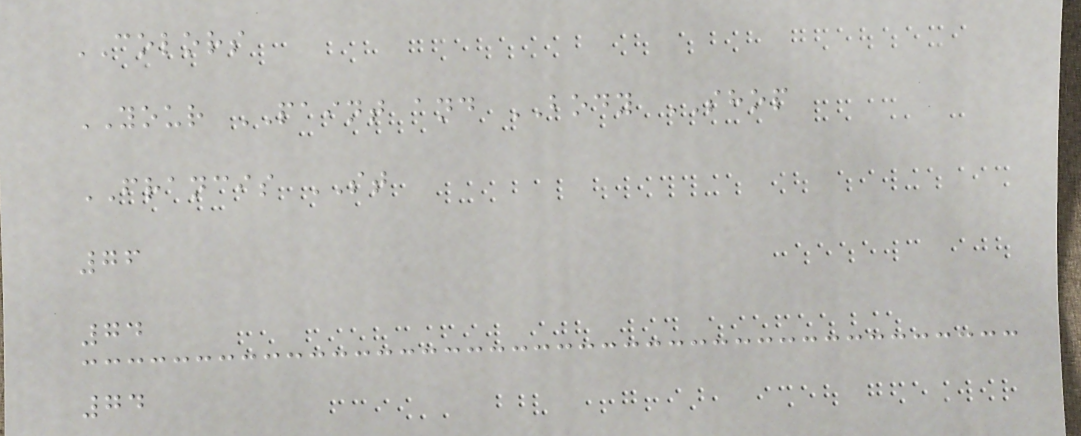COLORS
YOUR PAINT and BODY SHOP
FRANCIS ST
76
74
74
